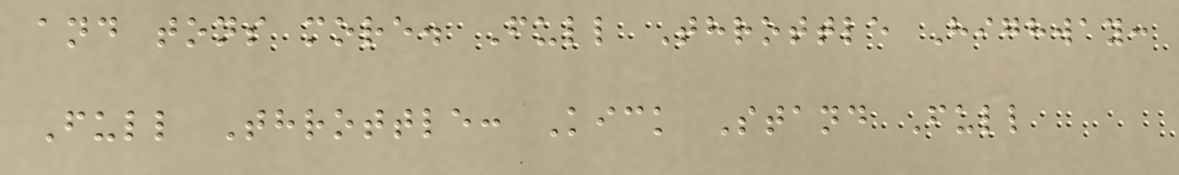and tons more. Full Throttle Highway:
Full Throttle: Kick Stand Full
